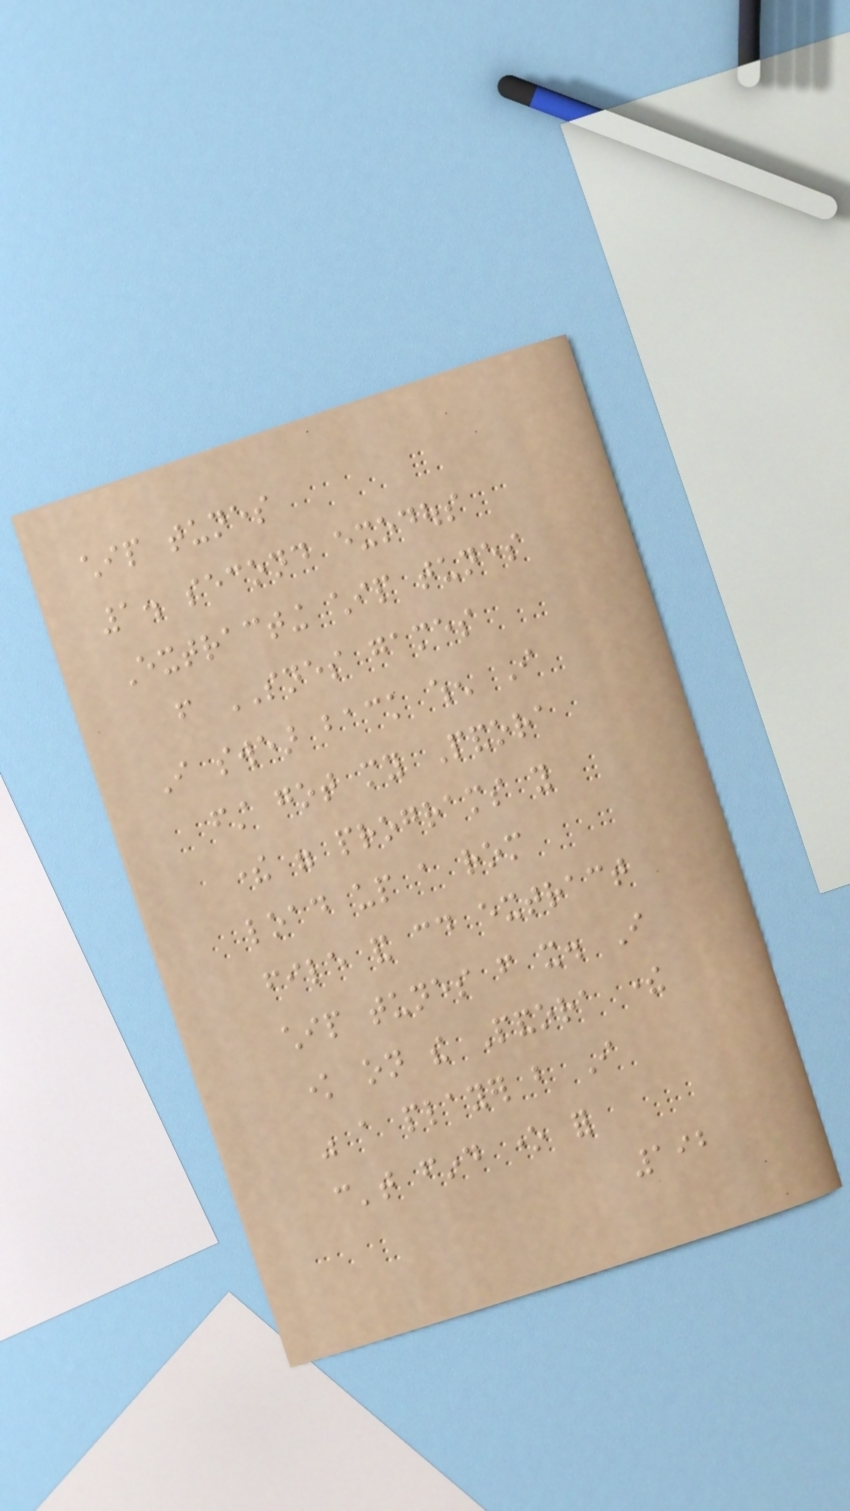chip tunes
1. second exodous
Extracting chip tunes
from SNES games
I swear back when I
first got my Pandora
there were programs you
load up a rom
file and could extract
chip tunes from it. I
know on the Pandora there
was a player but I
can't find one for
192
